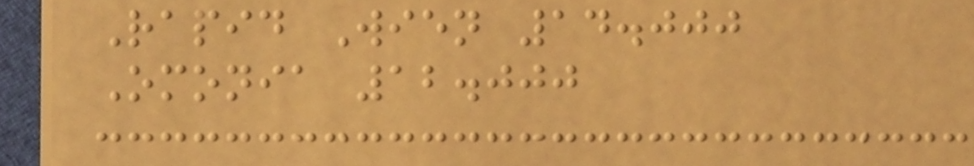Rapid Wien 14.000
Omonia 12.000
